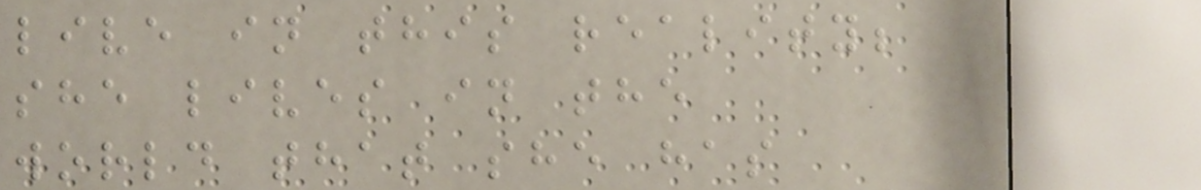live in this reality;
she lives in the
world that she has
